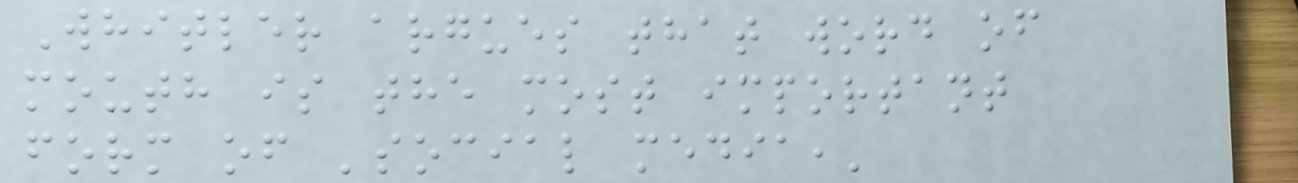Whitler argues that word of
mouth is the most important
form of 'social media,'
